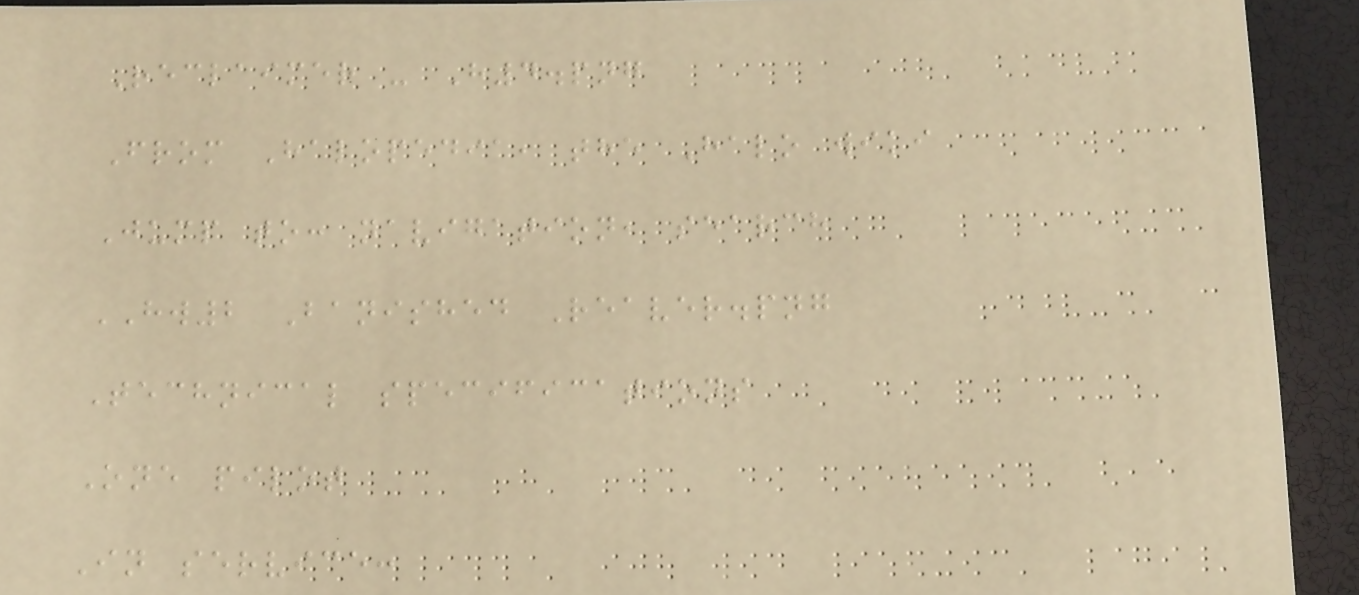Reclaimer - H4.png
From Halopedia, the Halo wiki
Jump to: navigation, search
HW2 Banished Reaver.png
Technical specifications
One pilot
In service:
